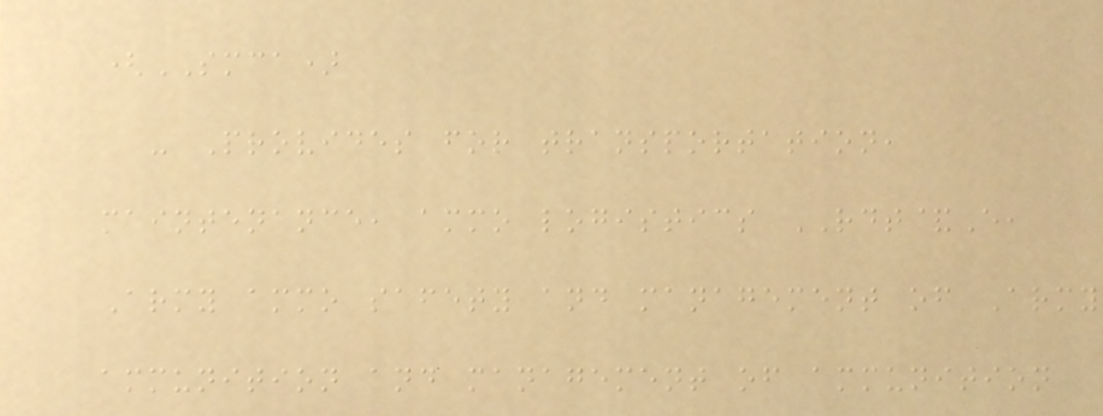(SMCA)
- Provides for transportation,
maintenance, ammo logistics RDT&E,
Army ammo safety and management of Army
ammunition and management of ammunition
